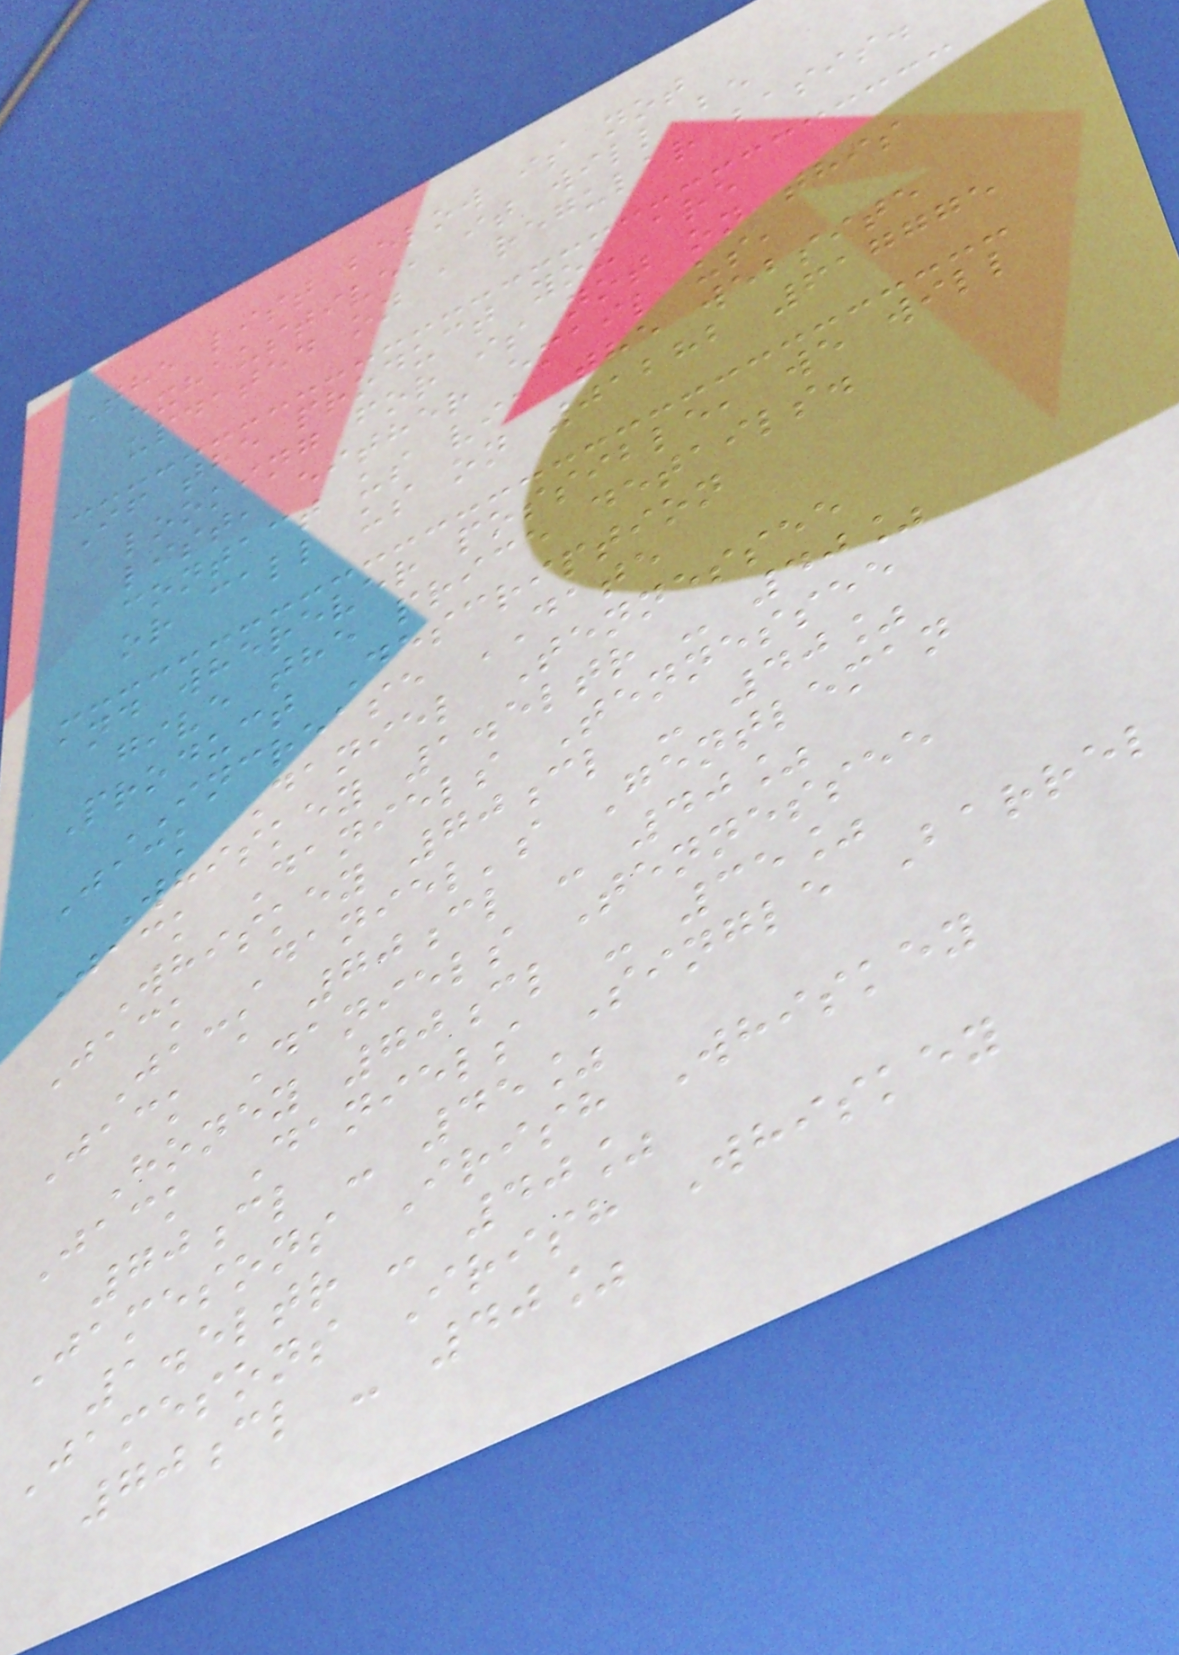The list below is not
exhaustive, it will be
updated on a regular basis.
If the product you are
looking for is not on this
list, either email us,
contact us via the website
or call us on 01282 617775
and wherever possible, we will
give the price details.
Product Description
INCREASE DATE
Jack Daniel Tennessee
Whiskey 1.5ltr - 40%
Jack Daniels Tennessee
Whiskey 70cl - 40%
Jack Daniel's Gentleman
Jack 70cl - 40%
Jack Daniels Tennessee
Honey 70cl - 35%
Jack Daniels Single Barrel
70cl - 45%
Jamesons Irish Whiskey
1.5ltr - 40%
Jamesons Irish Whiskey
70cl - 40%
